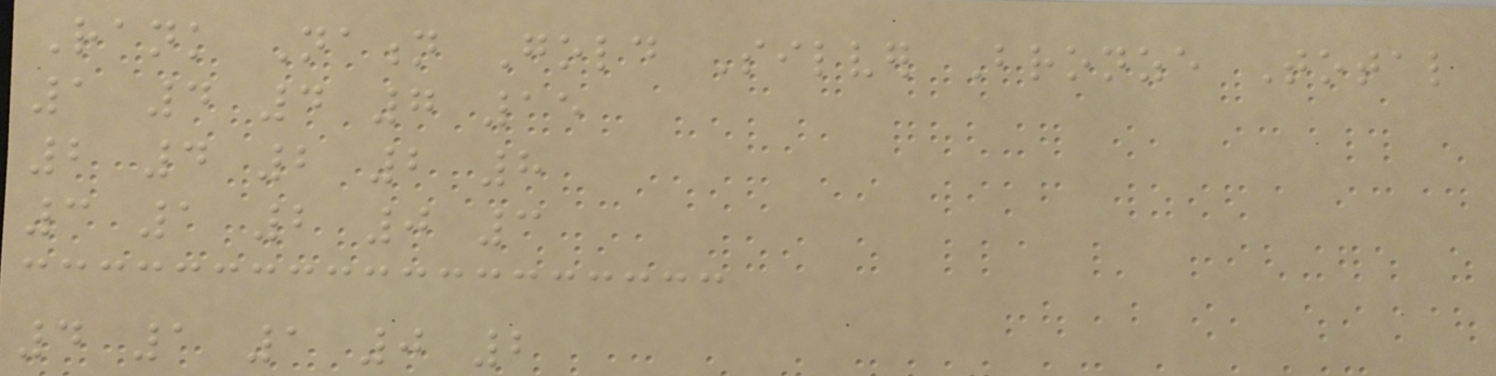Rank Nation Gold Silver Bronze Total
1 4 4 7 15
2 4 2 2 8
3 1 2 0 3
4 1 1 0 2
